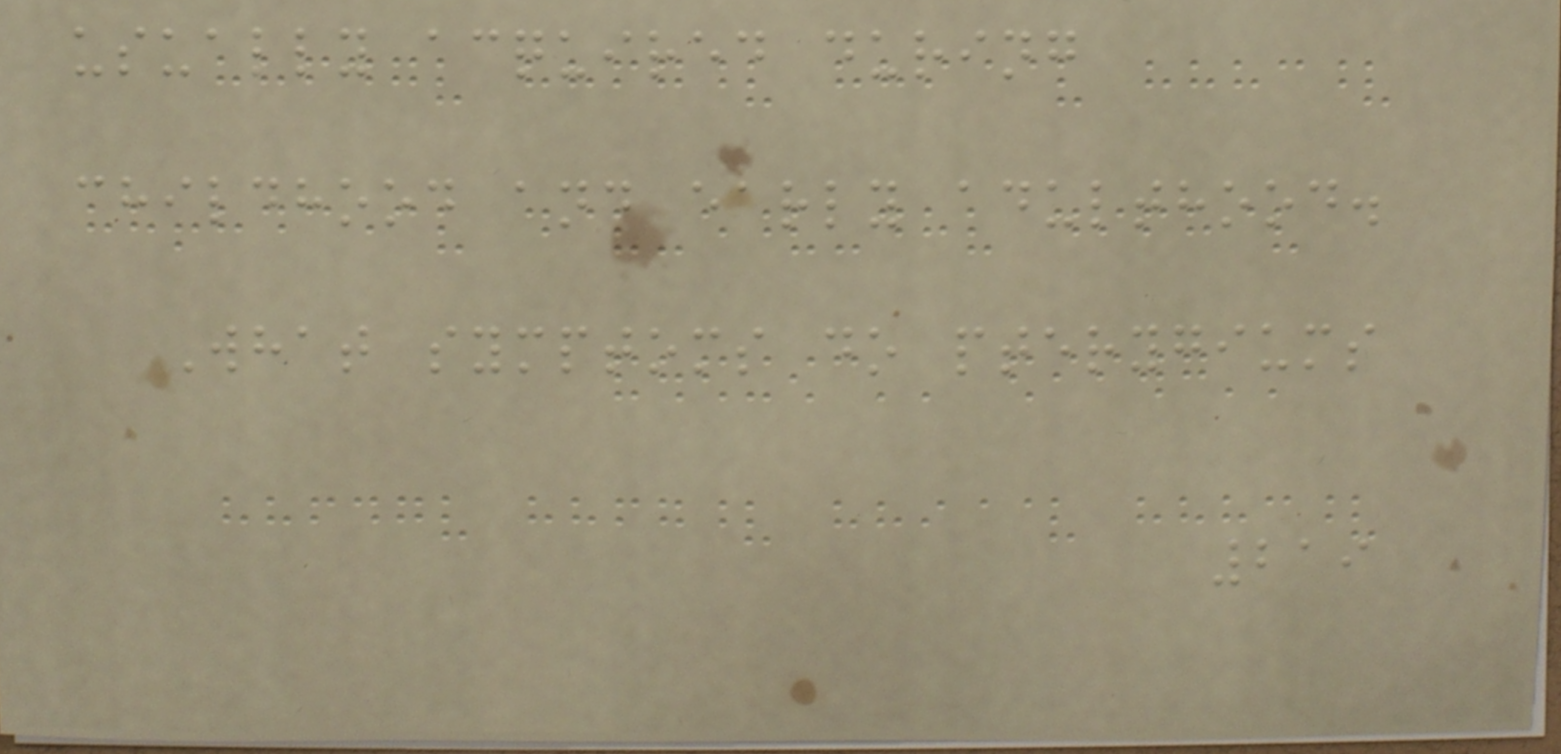usually acquired during
childhood and early adulthood.
What symptoms do pterygiums
219
